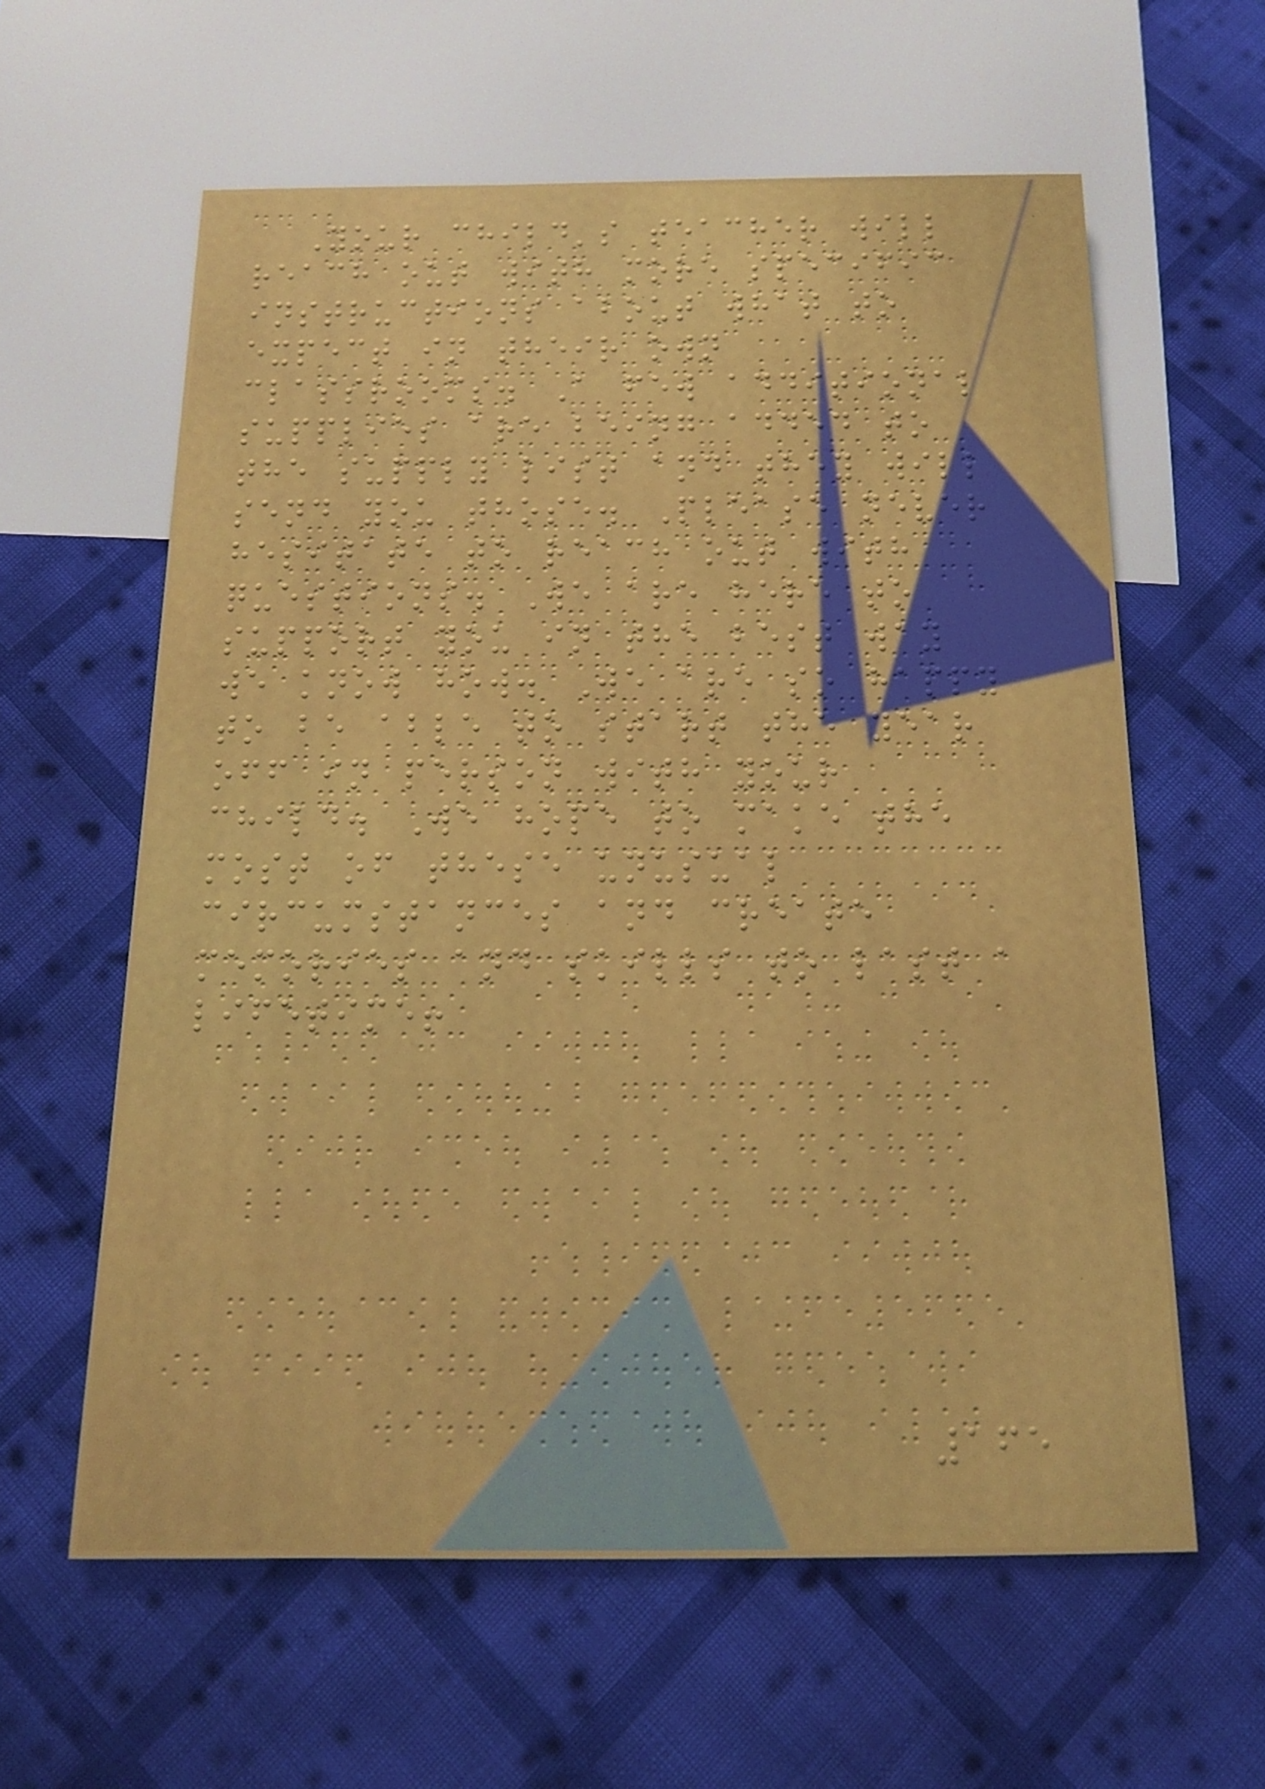Your child's teacher will
reach out with more specific
instructions about what to
expect in their own
classrooms. A few additional
supplies are being added to
the supply list and they will
send you those. Please never
hesitate to reach out with
questions. We are here to
support you in the best way
we know how. We are so happy
to be able to start the year
off in person with your
child. We hope to make the
most of these unusual
circumstances and create
memories and skills to last a
lifetime!
165
